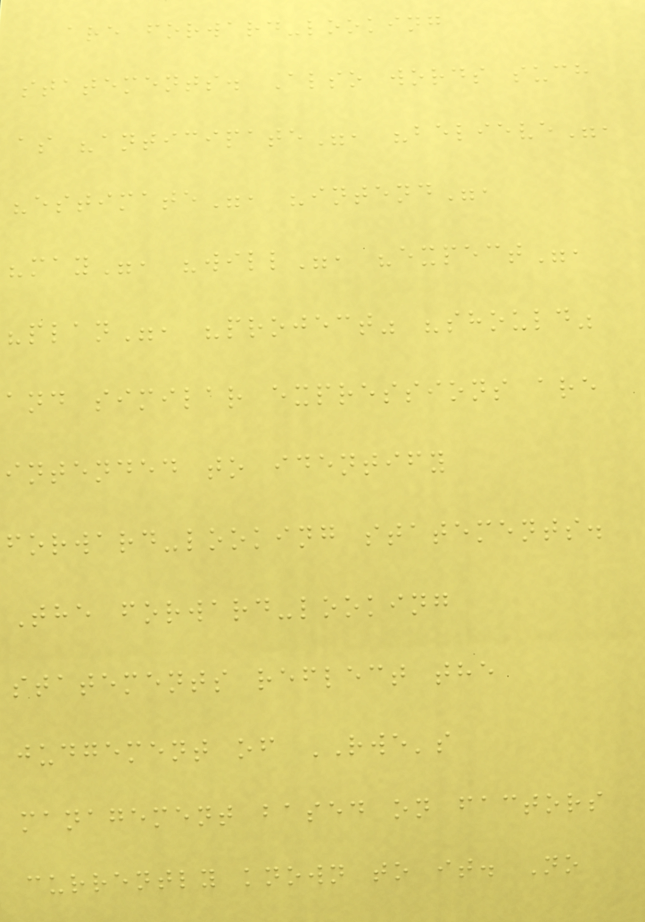are forward-looking
statements. Also words such
as "anticipate", "believe",
"estimate", "intend",
"may", "will", "expect",
"plan", "project" "should"
and similar expressions are
intended to identify
forward-looking statements.
The forward-looking
statements reflect the
judgement of RWE's
management based on factors
currently known to it. No
